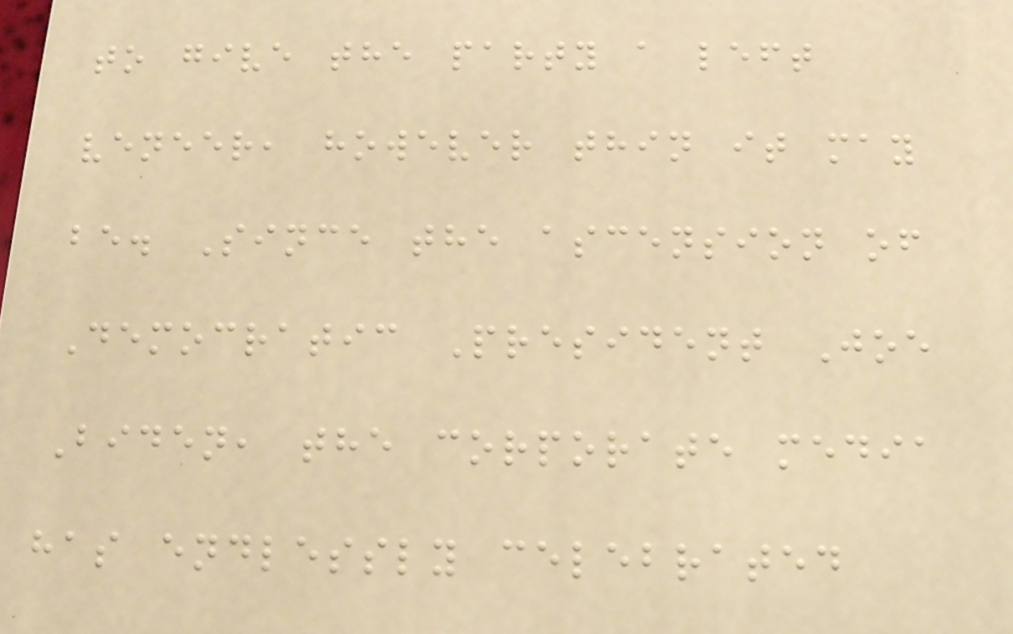to give the party a left
veneer, however thin it may
be. Since the ascension of
Democratic President Joe
Biden, the corporate media
has endlessly celebrated
